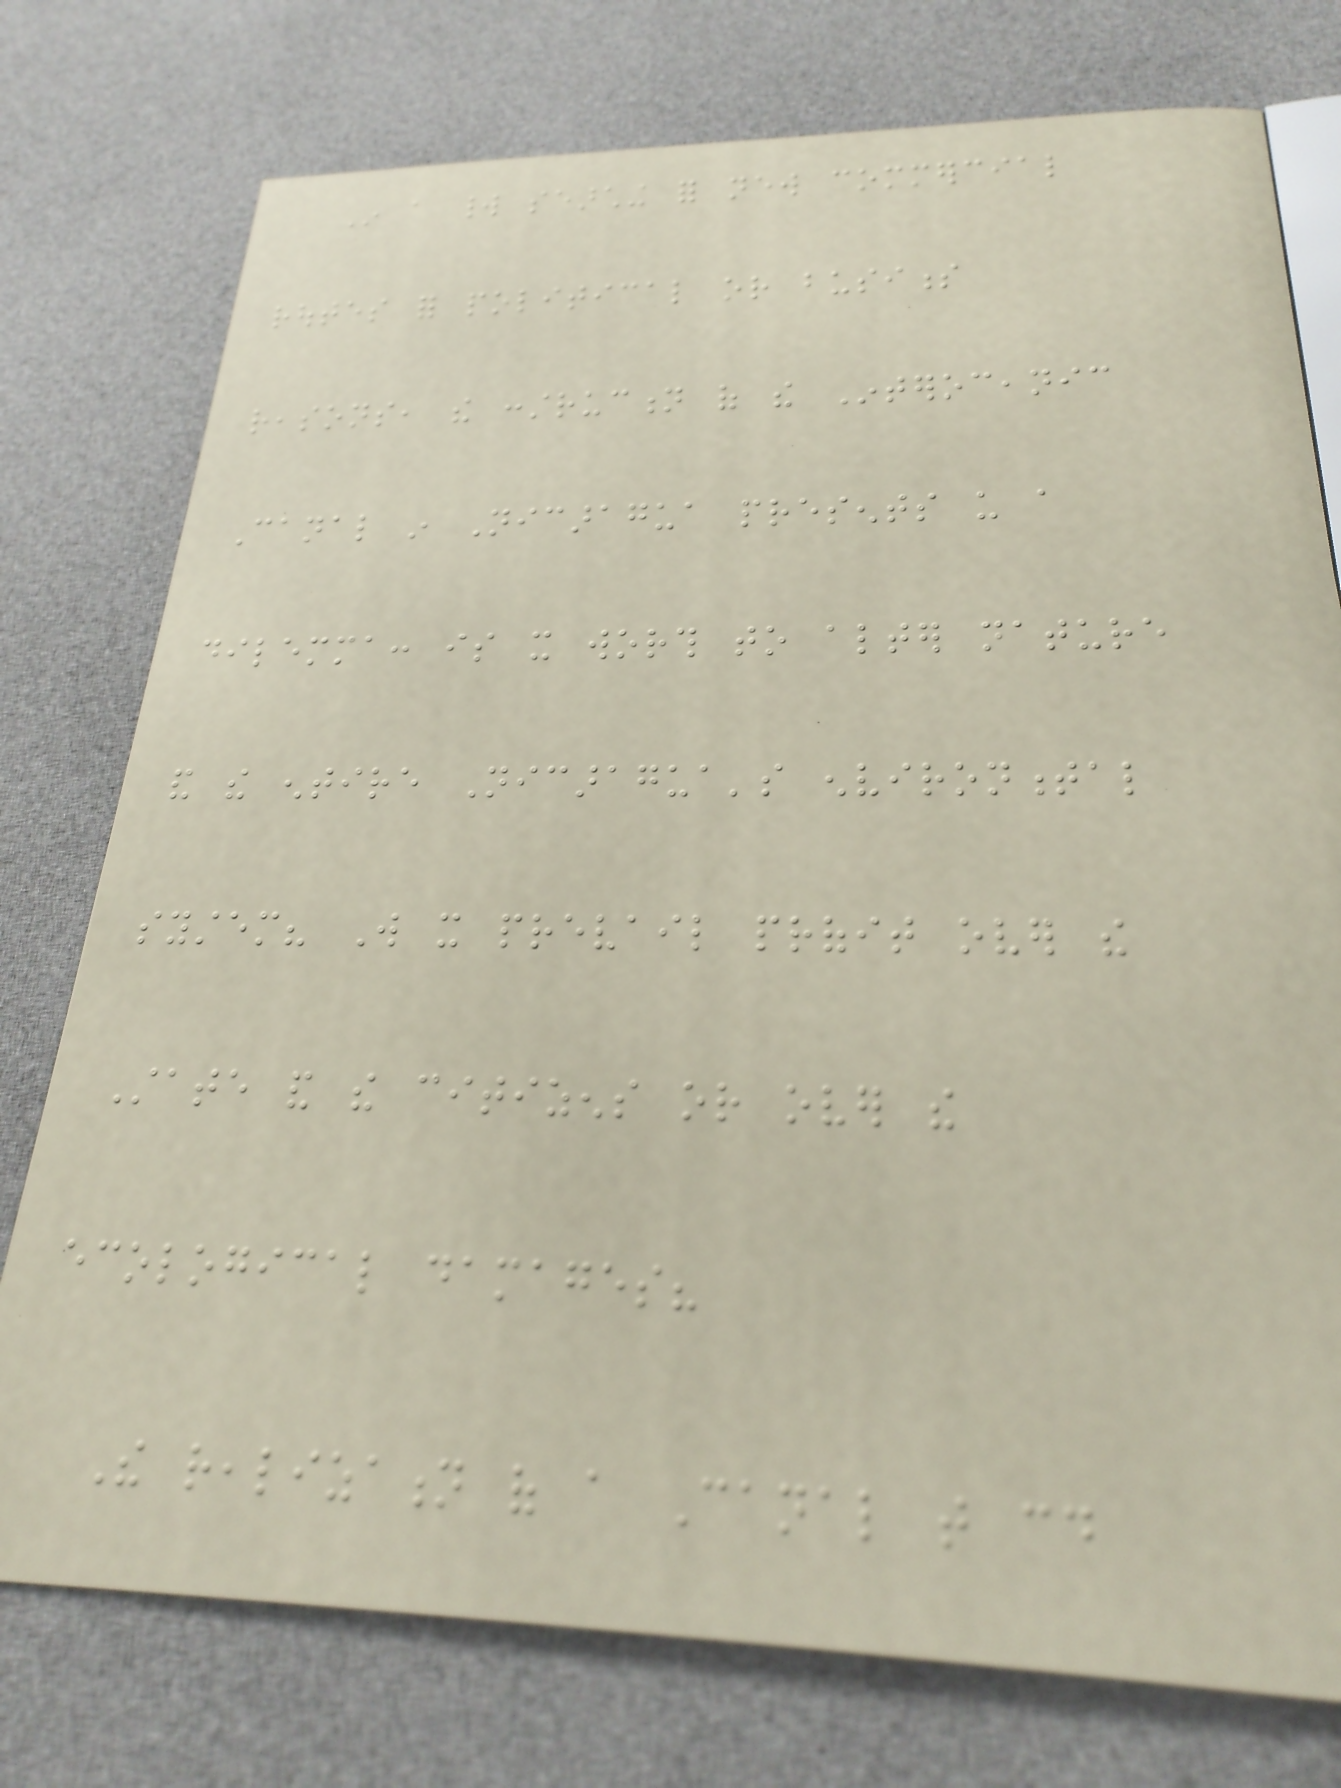In a world searching for new commercial
routes for political or business
reasons, the construction of the Interoceanic
Canal in Nicaragua presents us a
dilemma: is it worth to alter nature
and the entire Nicaragua's environmental
system? Will it prevail profit over the
State and the citizens or over the
ecological damages?
The realization of a Canal that could
